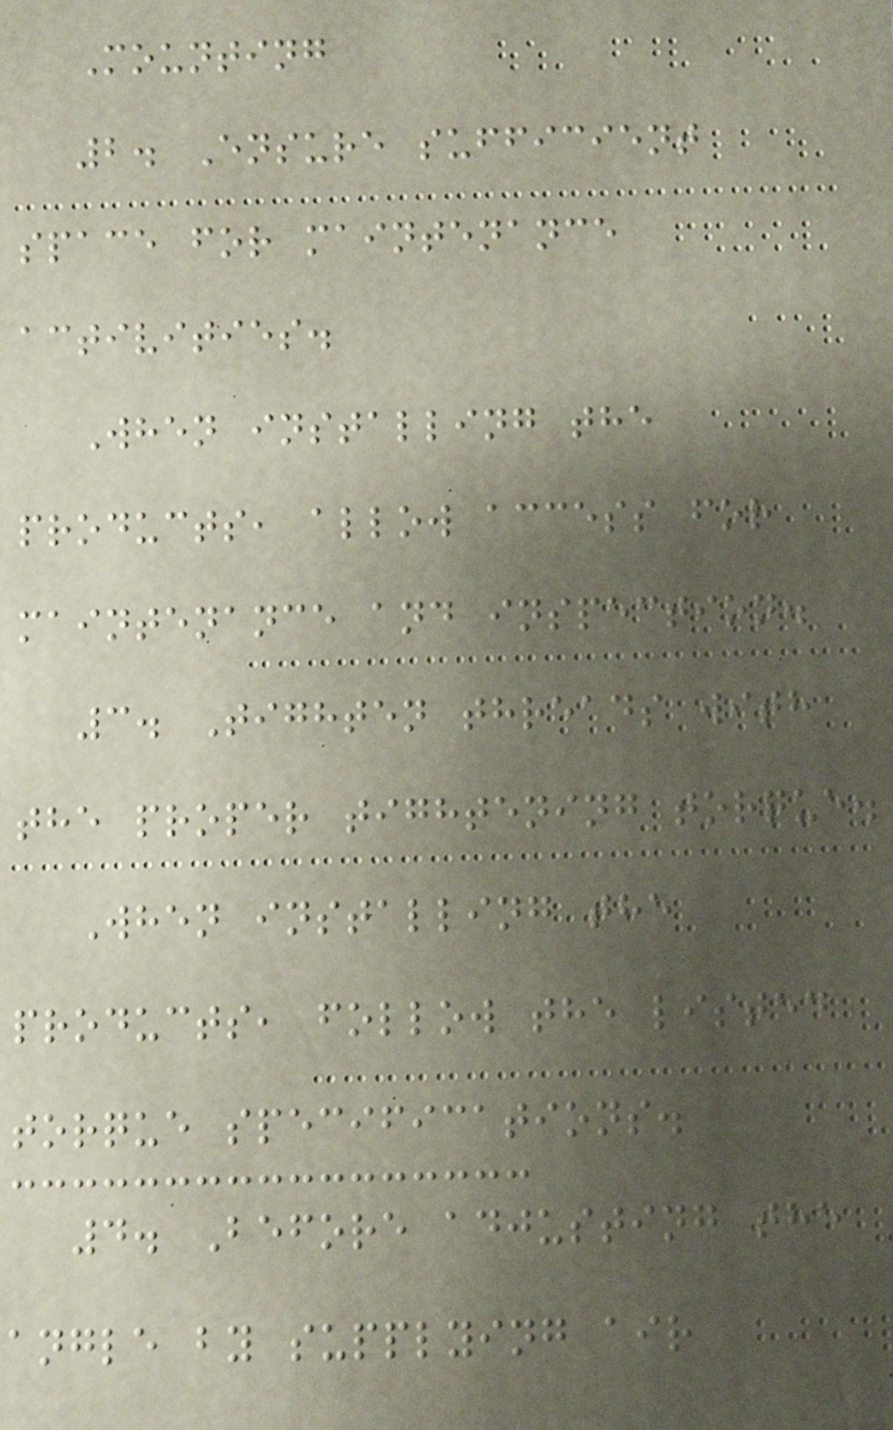Mounting
2. Ensure sufficient
space for maintenance
activities.
When installing the
products, allow access for
maintenance and inspection.
3. Tighten threads with
the proper tightening torque.
When installing the
products, follow the listed
torque specifications.
4. Before adjusting the
angle by supplying air
